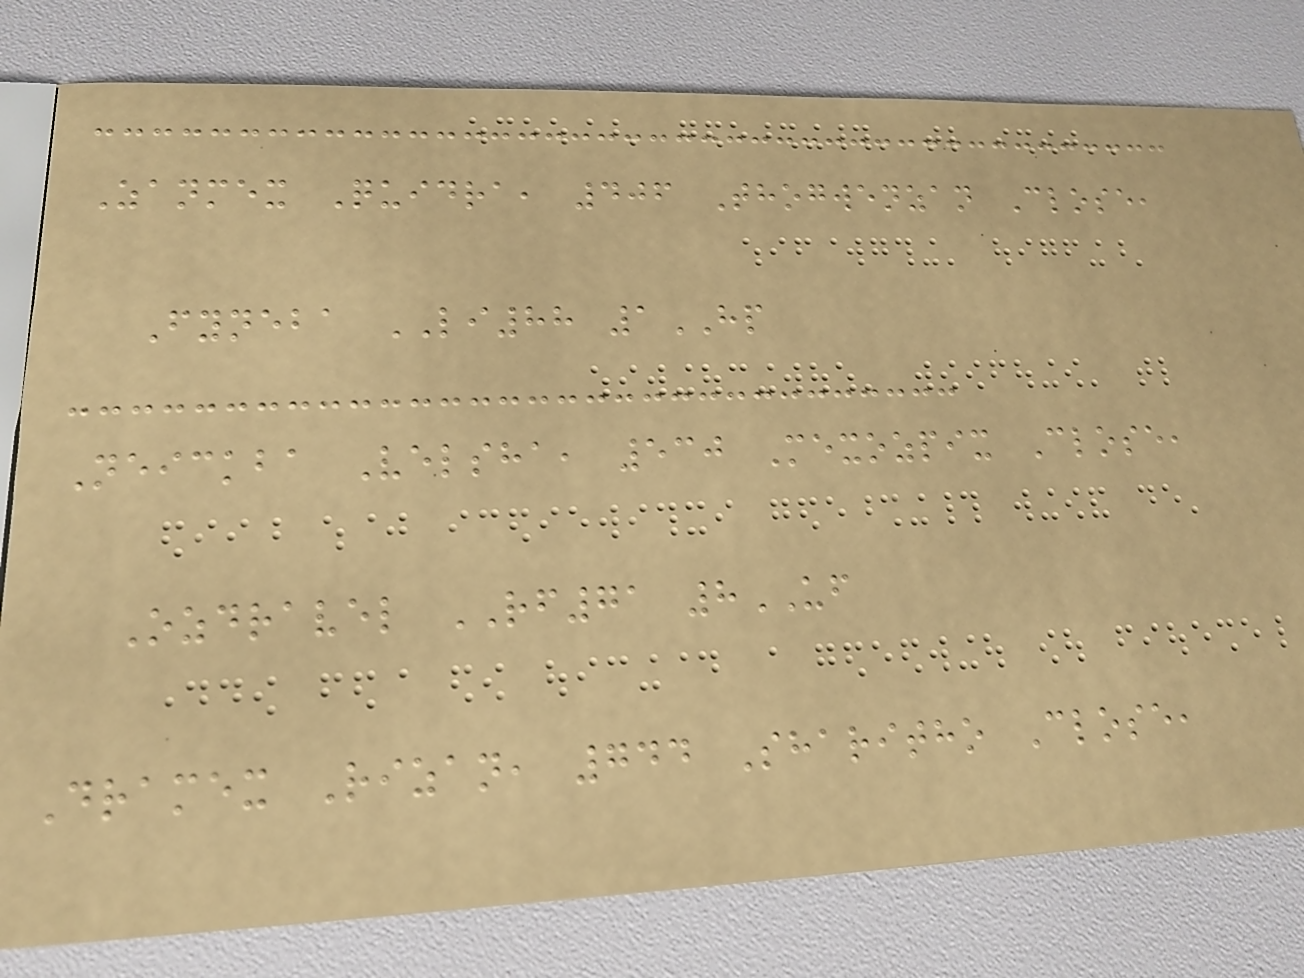Zanmex Quidra, 406 Thogwenzan Close,
Fyneba LI88 1HP
Neickba Velsha, 530 Mexozpix Close,
Ozdravel RF71 8UF
Dramex Rizan, 744 Sharitho Close,
